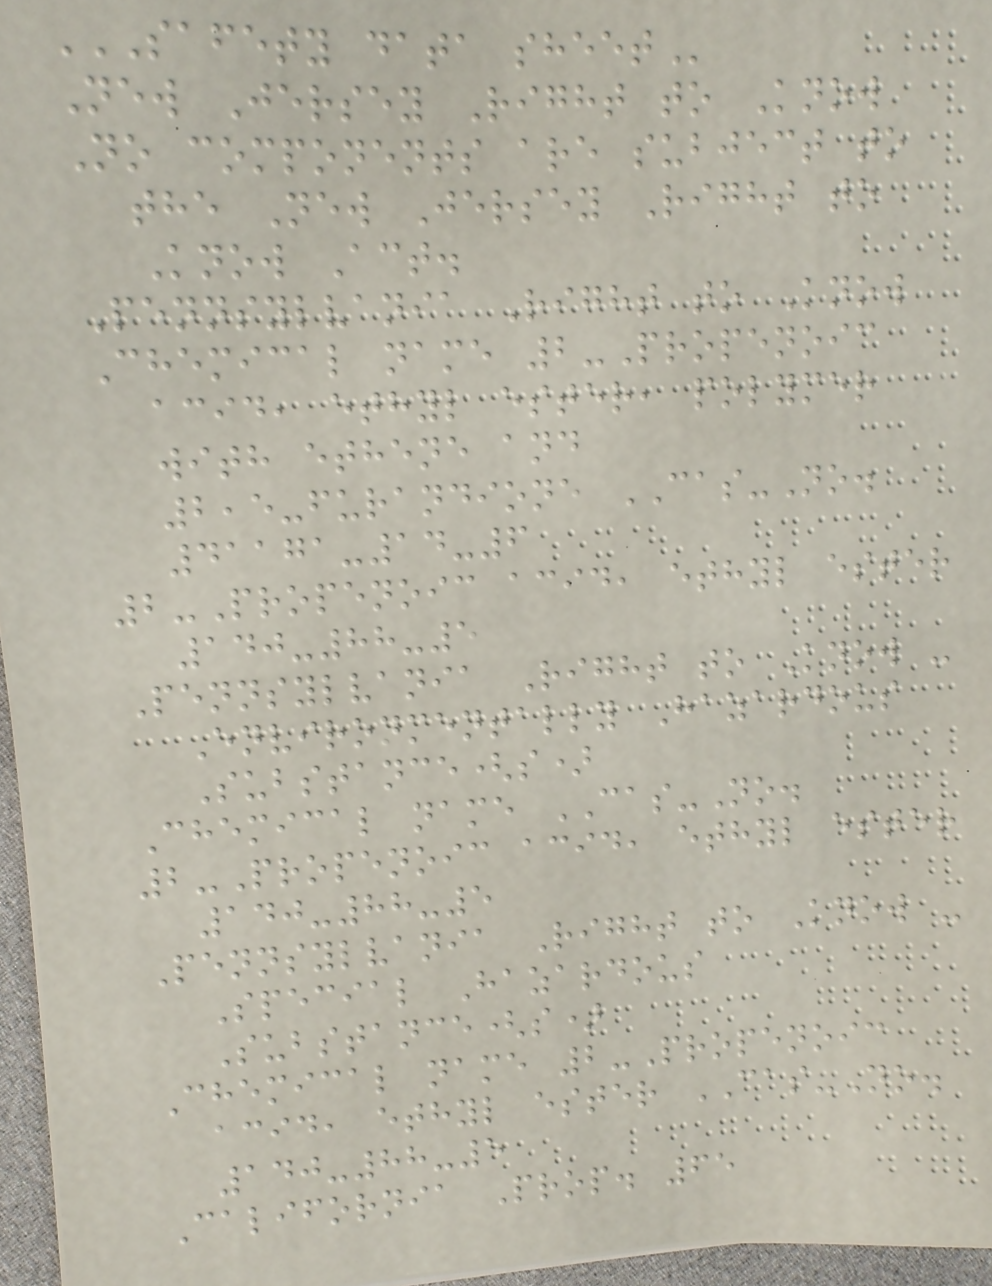SAFETY DATA SHEET
New Jersey Right to Know
No components are subject to
the New Jersey Right to
Know Act.
Pennsylvania Right to Know
Chemical name 2-Propenoic
acid, ethyl ester, polymer
with ethene and
2,5-furandione CAS-No.
41171-14-6
2-Propenoic acid, ethyl ester
140-88-5
Pennsylvania Right to Know -
Environmentally Hazardous
Substance(s)
Chemical name CAS-No.
2-Propenoic acid, ethyl ester
140-88-5
Pennsylvania Right to Know -
Special Hazardous
Substance(s)
Chemical name 2-Propenoic
acid, ethyl ester CAS-No.
140-88-5
California Prop. 65
